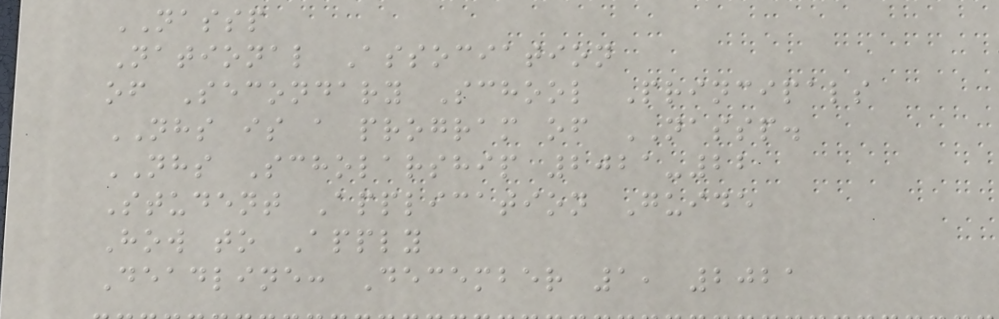NASSP
National Association
of Secondary School Principals
NHS is a program of NASSP.
NHS Scholarship 2021-22
Student Application Guide
How to Apply
Deadline: December 1, 2021
